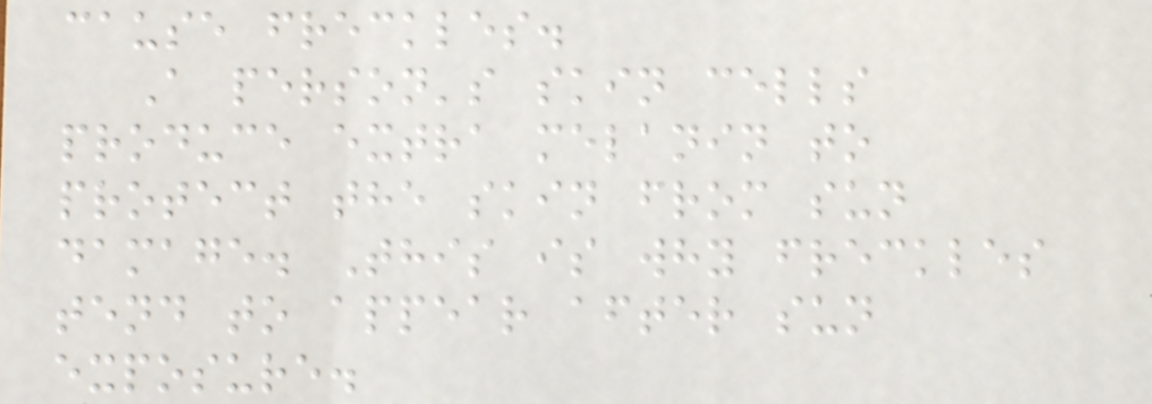cause freckles.
A person's skin cells
produce extra melanin to
protect the skin from sun
damage. This is why freckles
tend to appear after sun
exposure.
